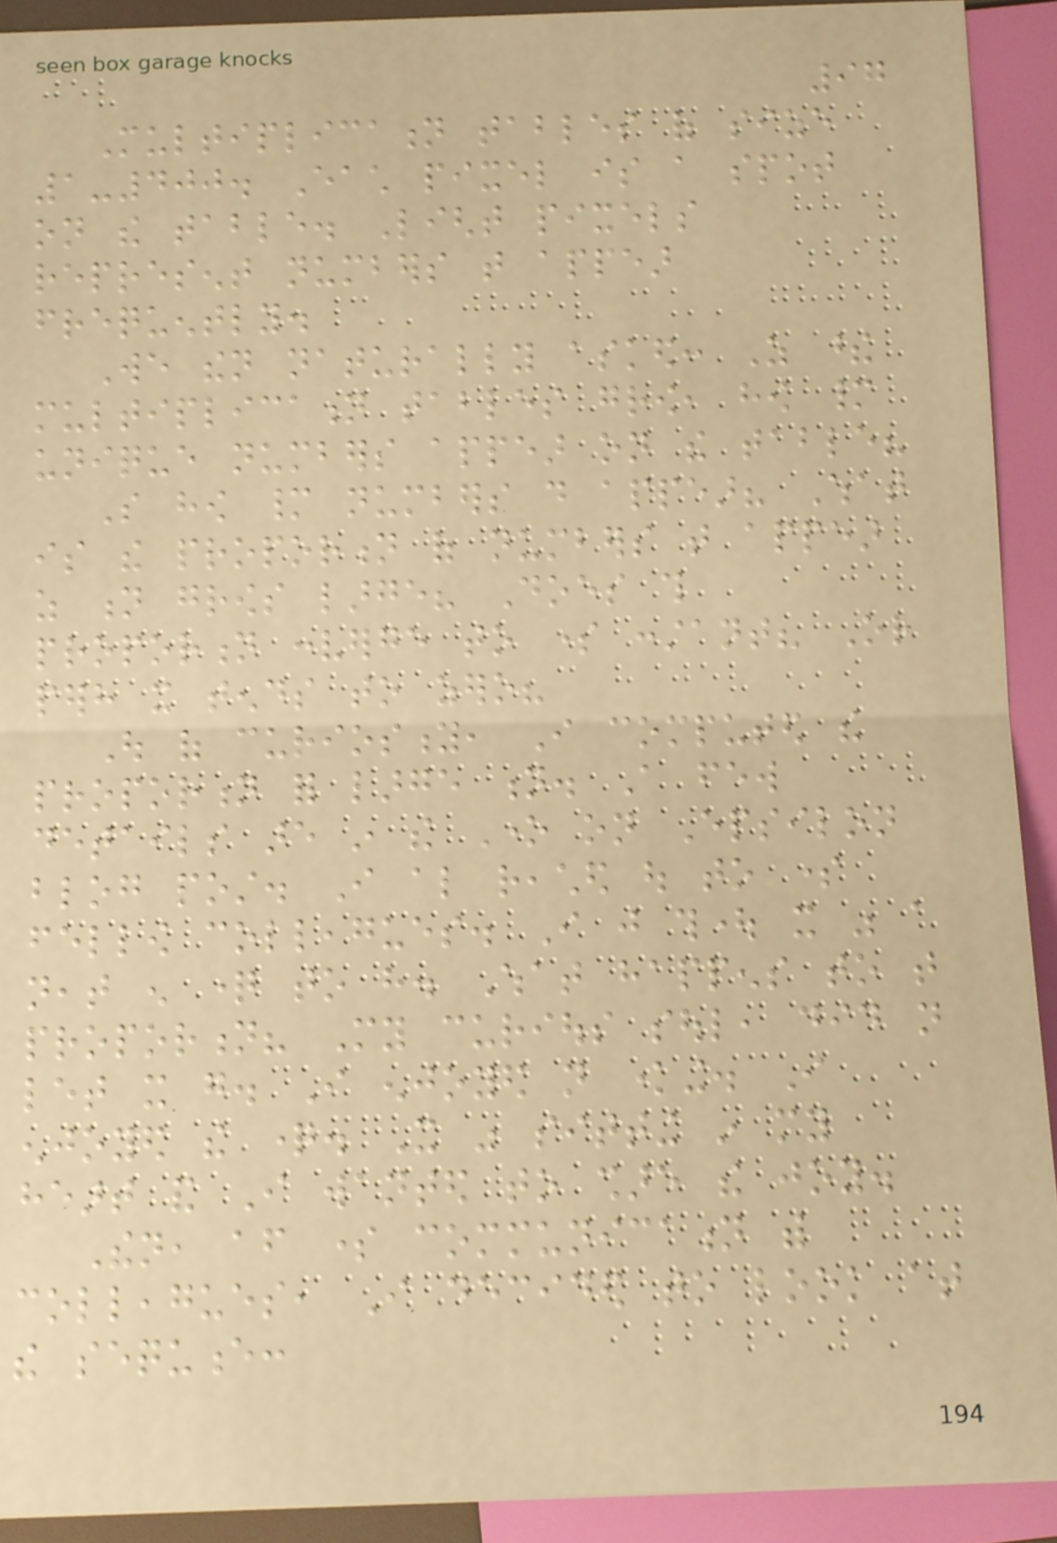97
Multiplication tables of size
1-400. Each pixel is a spot
on the table. Light pixels
represent numbers that appear
frequently.
We then naturally asked: As these
multiplication tables grow, how many
unique numbers appear on the table?
So how many numbers do appear? What
is the proportion of numbers that appear
as n grows large? Does this
proportion converge to some constant? Or
perhaps it tends to zero?
Out of curiosity, I computed the
proportion for large n. A few
details are in the One on Epsilon
blog post. I also reached out to some
fellow colleagues. I just thought it was a
neat enough question to have. What happens to that
proportion? My curious soul, did not
let it go. I enjoyed not knowing. I
enjoyed the question. It was sitting in my
heart and I wanted to share the joy.
Then, after some communication with
colleagues, I decided to look at
the sequence:
